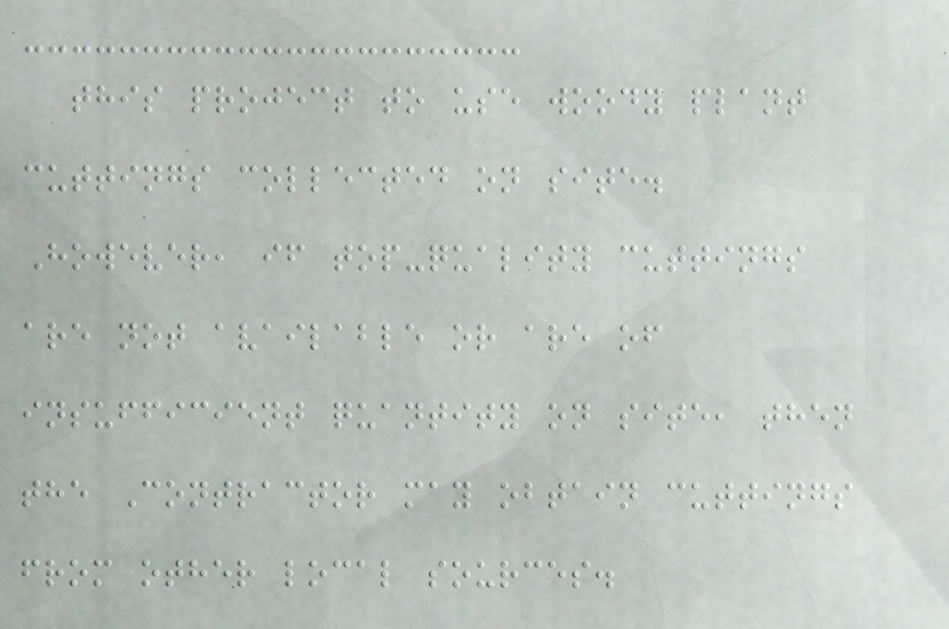this project to use woody plant
cuttings collected on site.
However, if top-quality cuttings
are not available or are of
insufficient quantity on site, then
the Contractor may obtain cuttings
from other local sources.
